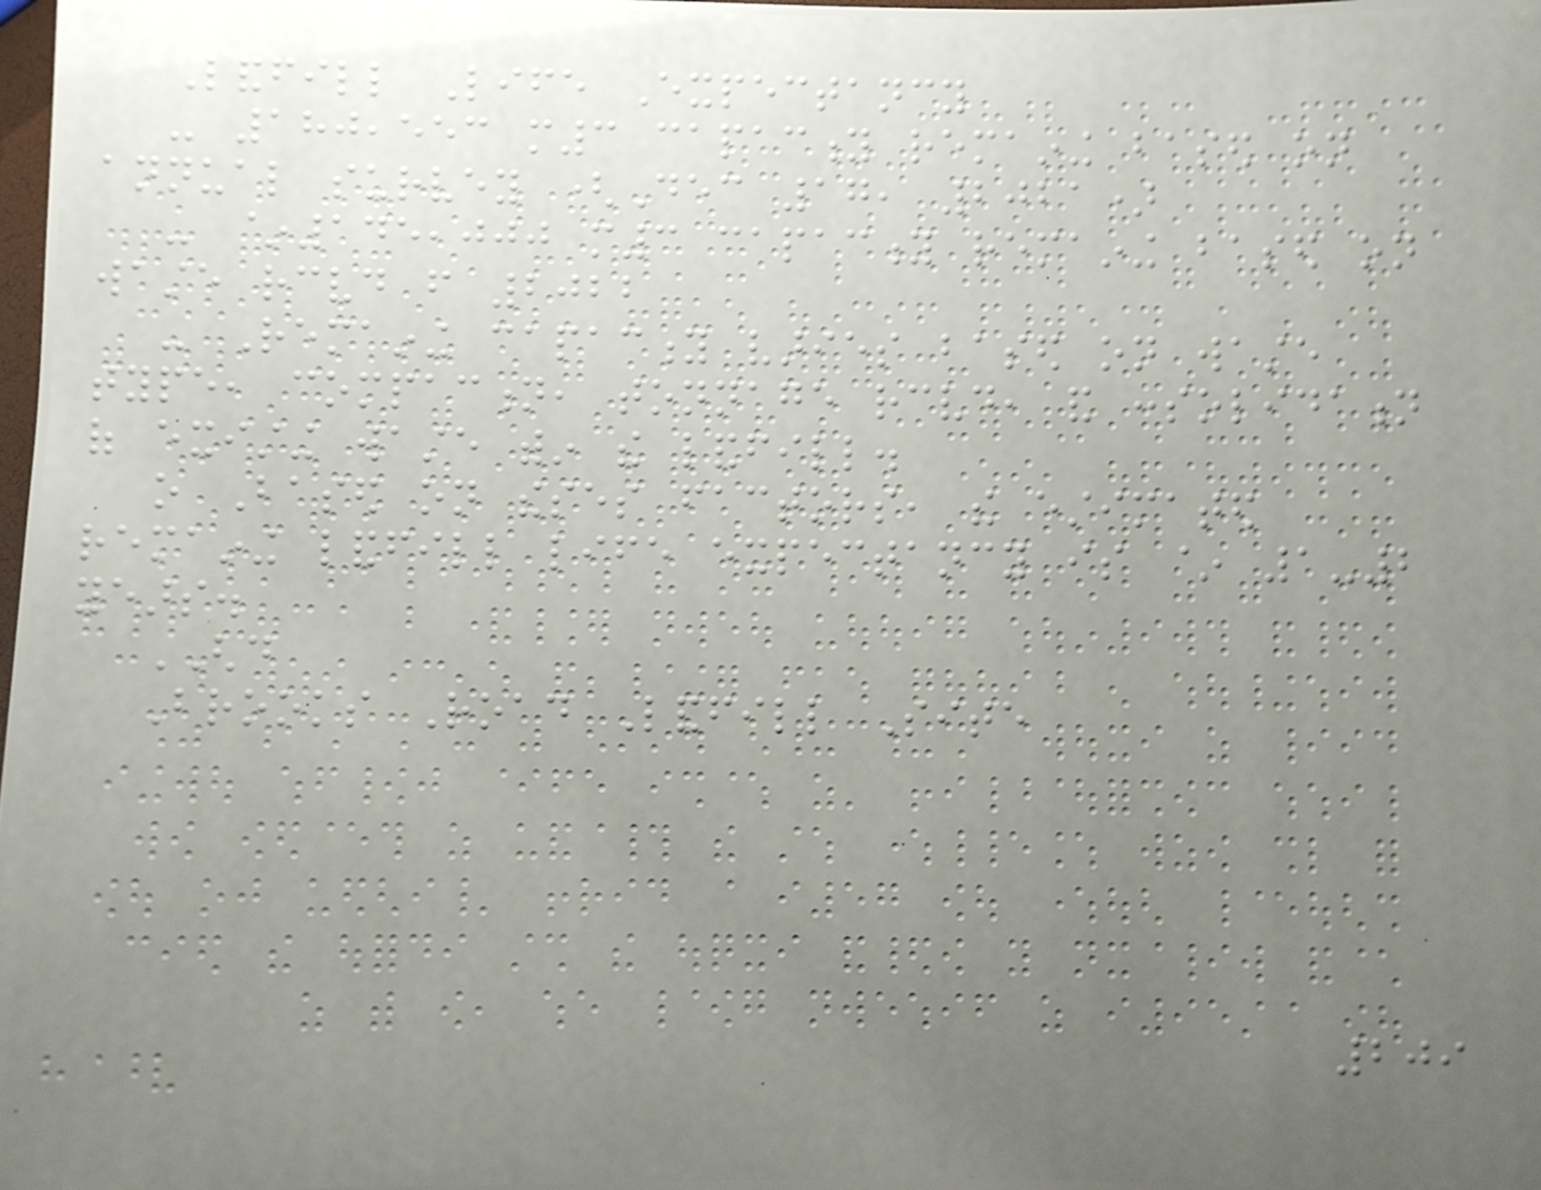Landfill Life Expectancy
- 180,553 m3 capacity remaining based on
annual survey (Dec 17, 2021)
- ~145,000 m3 capacity remaining based on
waste received from 2022
- Remaining capacity varies based on waste
type, compaction, tonnage received, and consolidation
of existing waste within the landfill.
o Based on theses factors, the estimated
remaining landfill life expectancy is ~ 1-2
years.
GHD
Brooks Road Landfill Site
209
